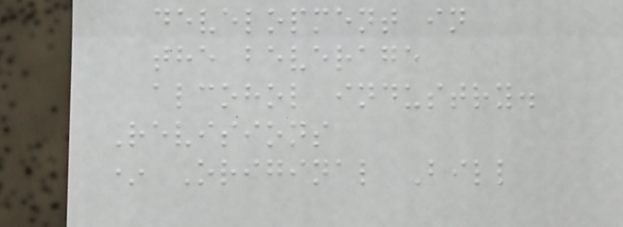development in
the beverage
alcohol industry.
Revisions
* Original Bill
